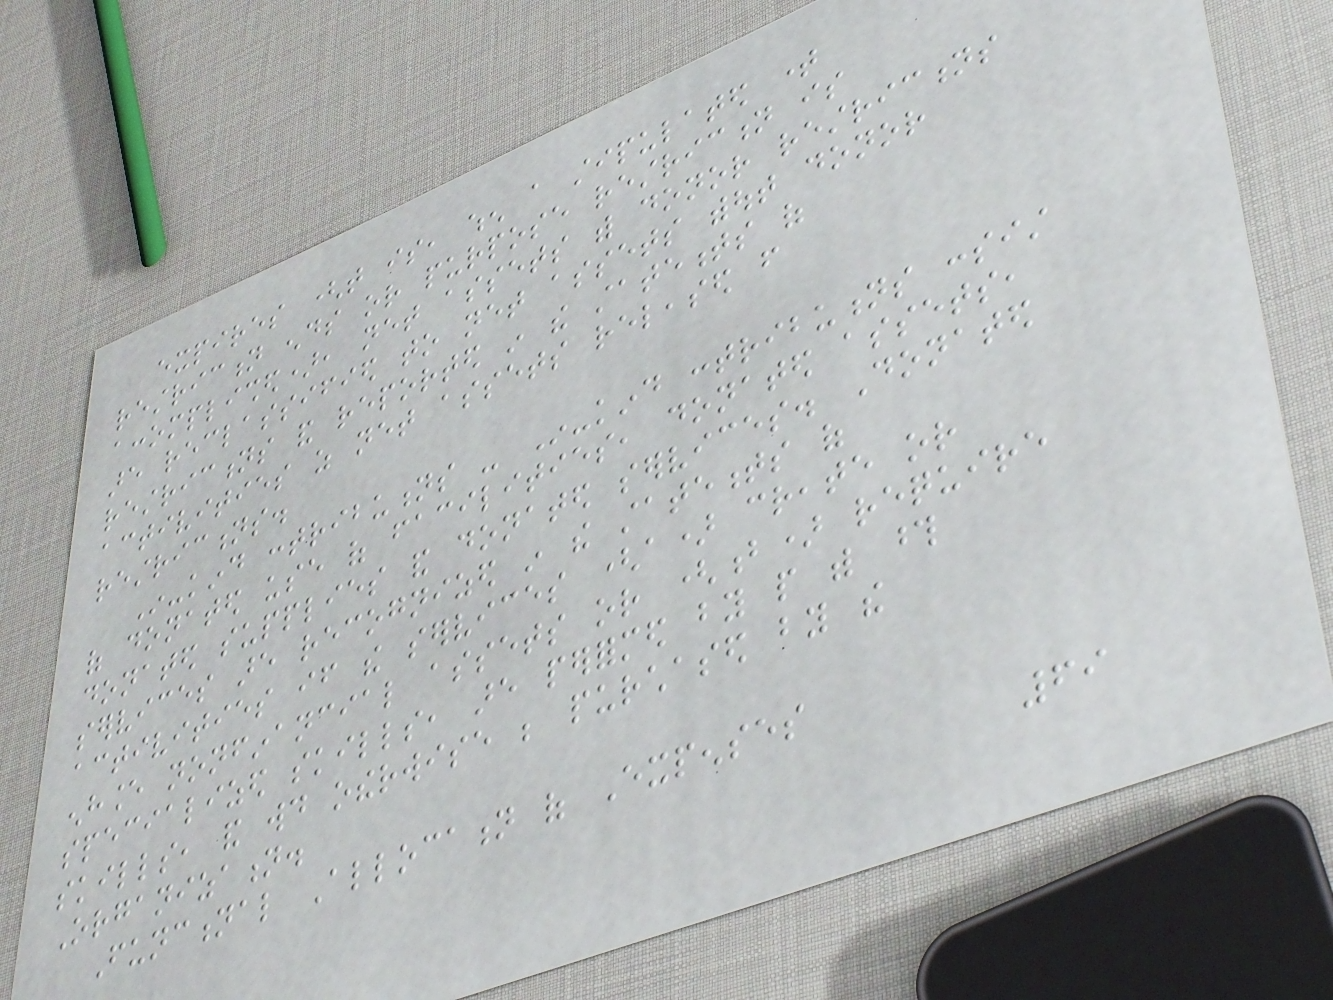expires (that is, when a stipulated time
restriction ends or purpose restriction is
accomplished), net assets with donor restrictions
are reclassified to net assets without donor
restrictions and reported in the statements of
activities as net assets released from
restrictions.
In-kind contributions - In-kind contributions consist
of donated use of facilities, donated assets,
donated supplies and donated services. Donated
services are recognized in the statements of
activities if the services (a) create or
enhance nonfinancial assets or (b) require
specialized skills, are performed by people with those
skills, and would otherwise be purchased by the
Organization.
Functional Allocation of Expenses
69
